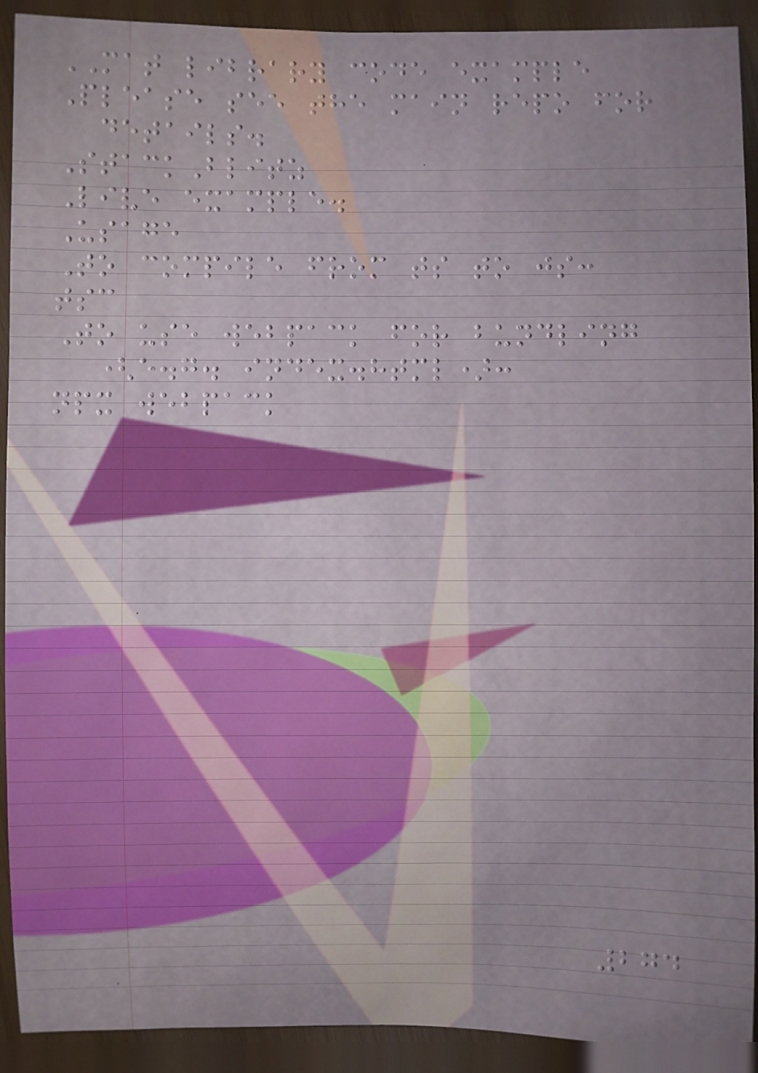MAT library code example
Please see the main repo for
details.
StackBlitz
Live example.
Usage
To compile from ts to js:
tsc
To use webpack for bundling
(e.g. index.html):
npx webpack
274
